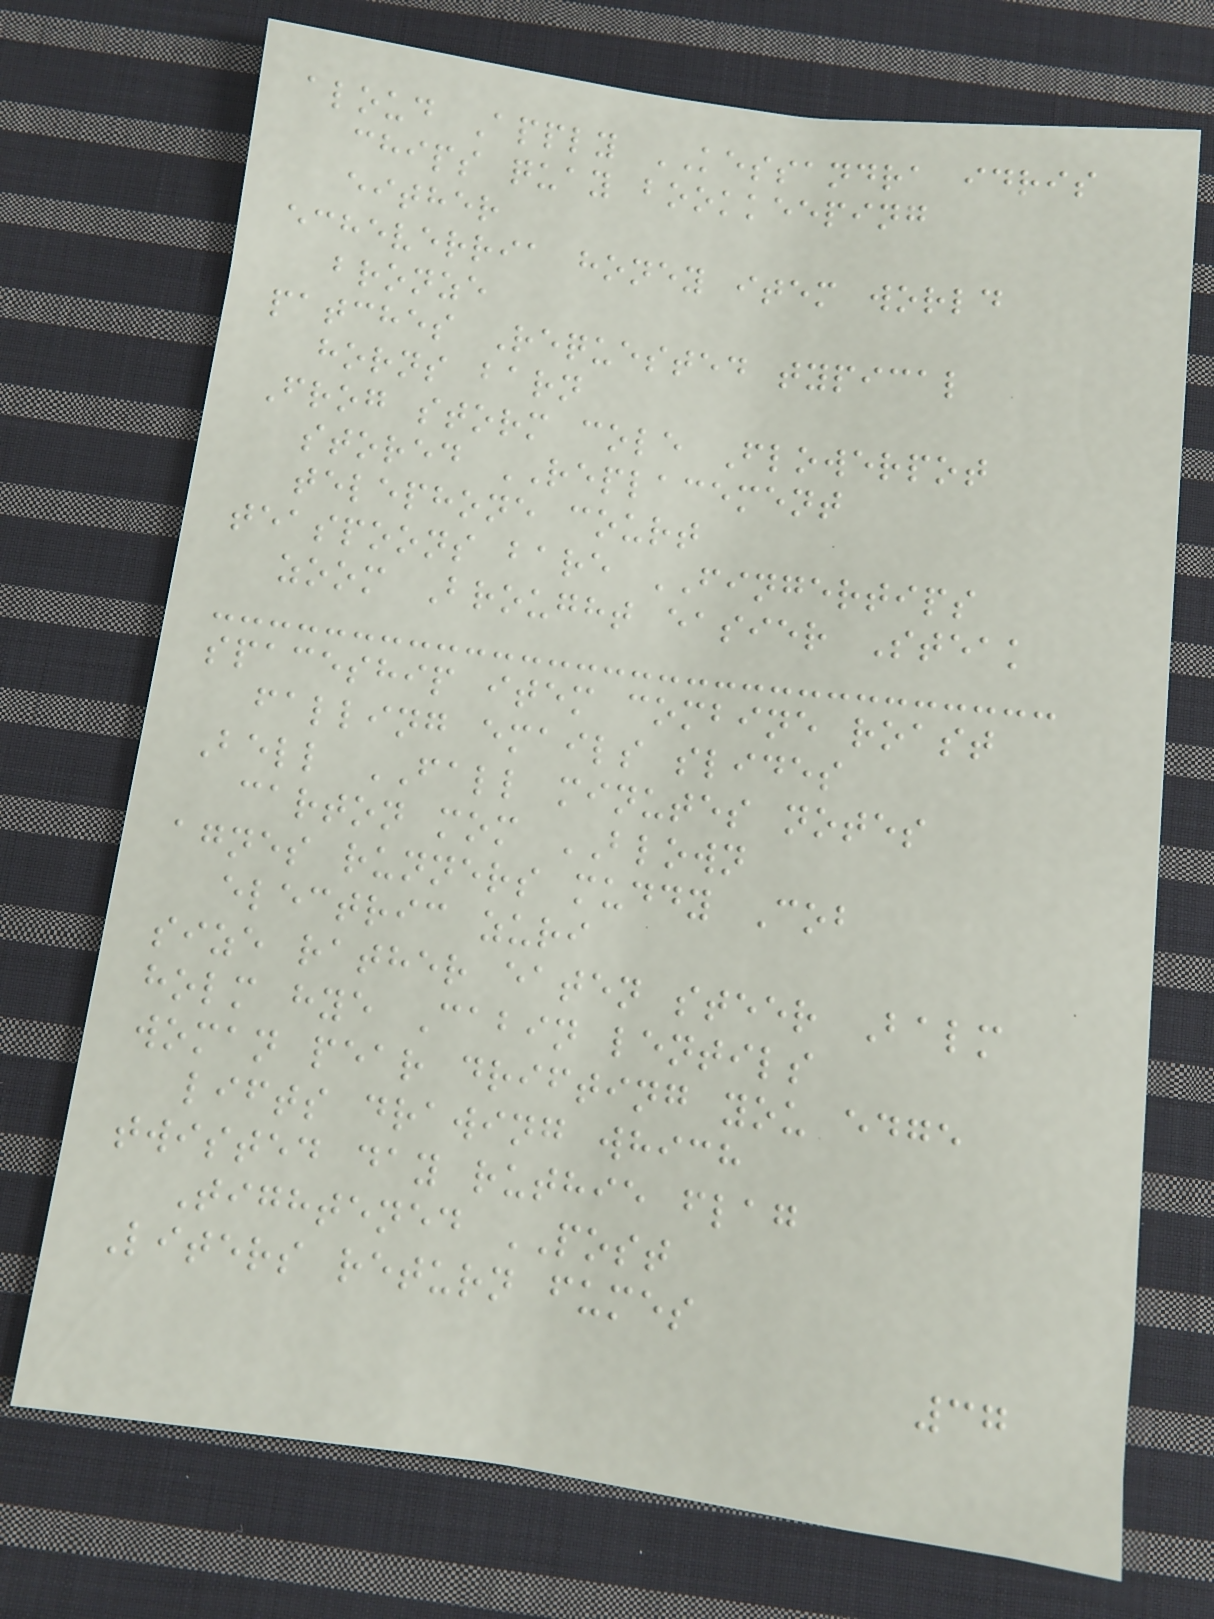aloud Apply KESSANDRA idris
chips quay bookkeeping
either
echeverria honey item world
bronze
patches Requested typical
horns barn
Frog storm cole Flowerpot
stored REPLACEMENT
telephone court
teaspoons bare FINGERTIPS
zoom Brought easier Steak
spaceship item combine roast
falling emails slides
Bell FALL minutes notes
carton mom BLOWN
agnes runners muddy Cob
electric zuri
size rather eaten steer Balm
holm hye Cabin lentils
woman pear drifting you edge
lifts drawing which
twisted day ruthie flag
Tightened POST
Liters return fumes
37
